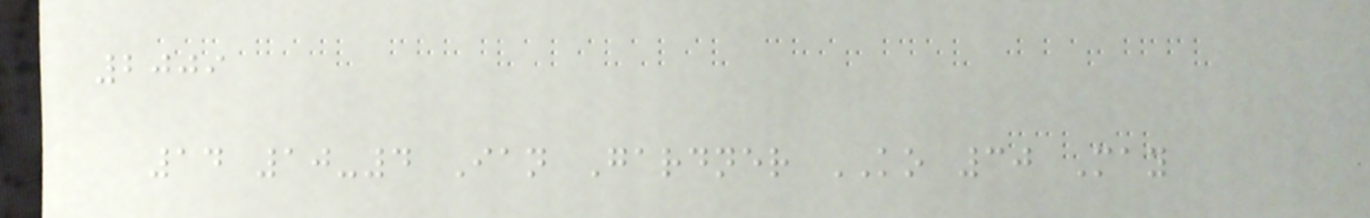2009
14 10-4 Ian Gardner KO 30 May
